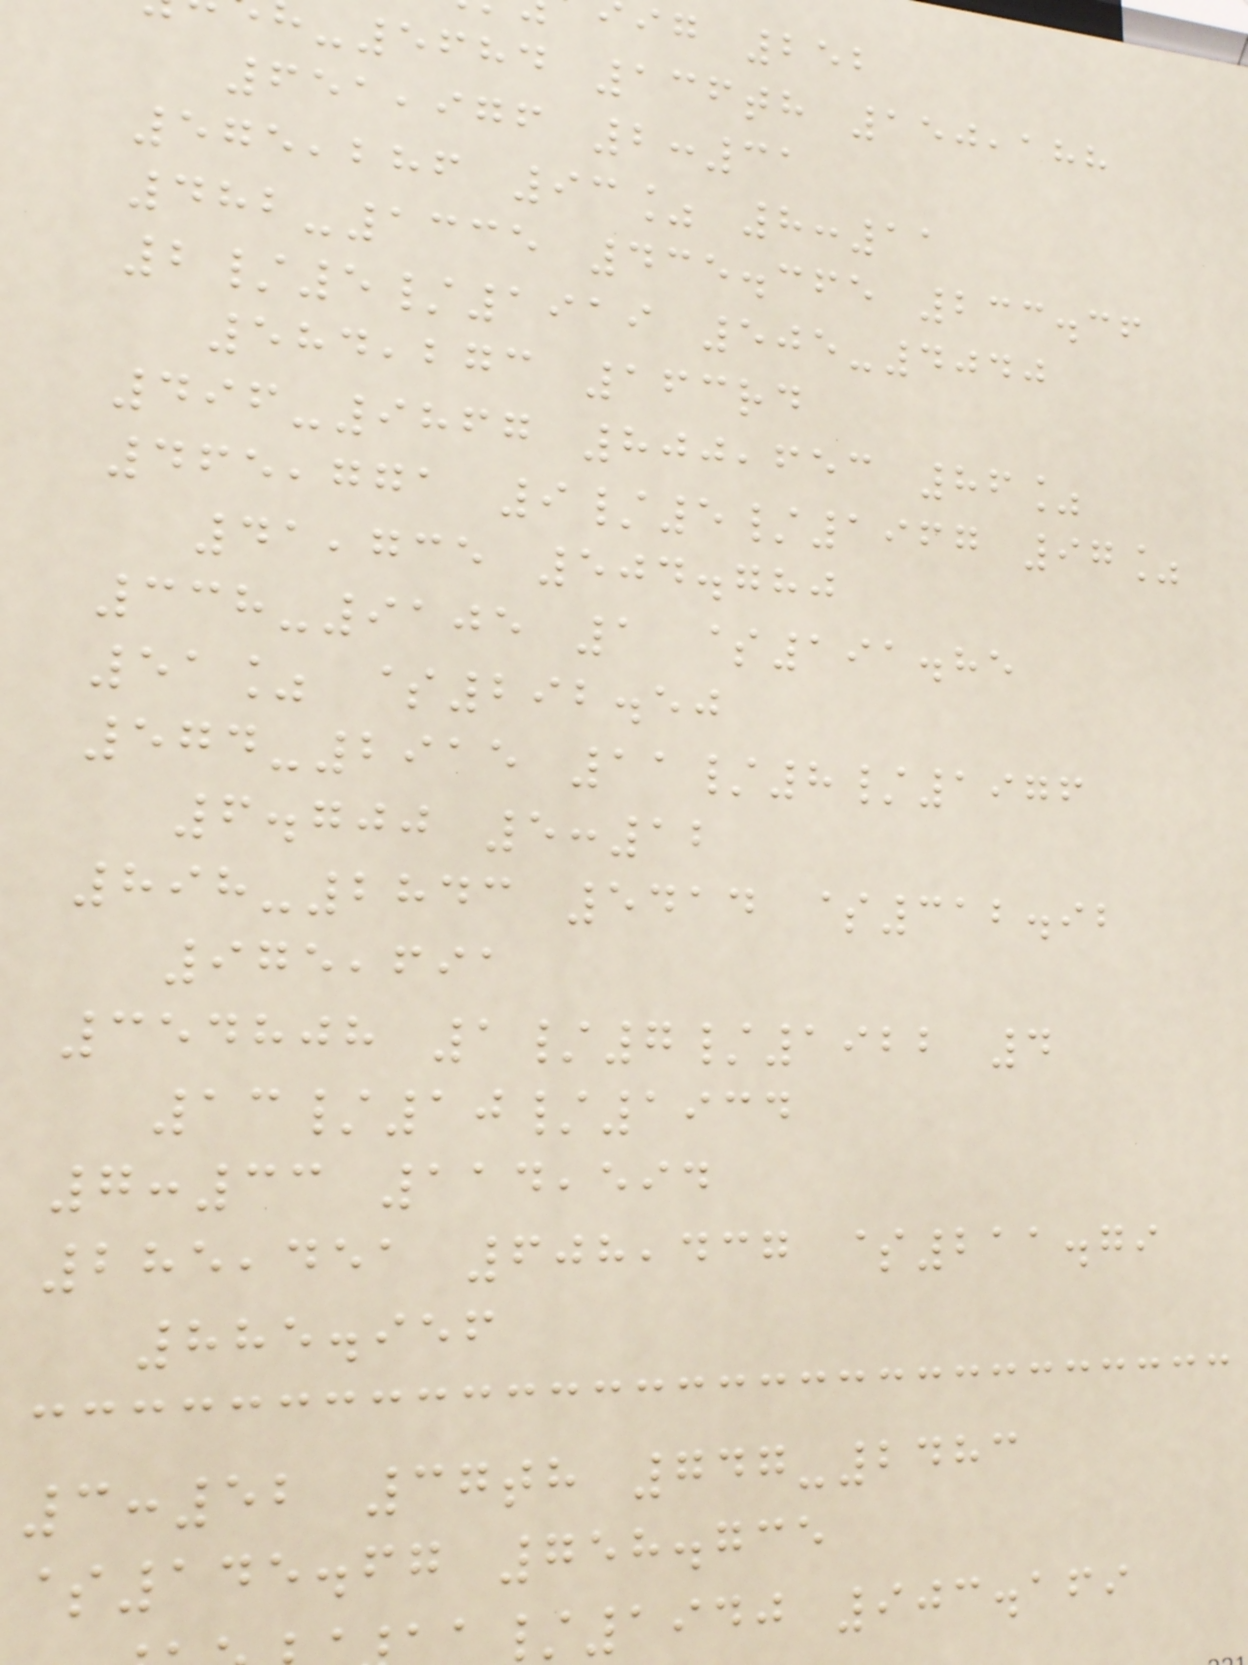ig 252
-5684 136th 150,188
651,976 2:31
575,286 93% 8:11
482-1335 435.365 233.36
2/5/1919 505-4040
584,273 163rd
496-9867 800,653 86%
465,771 9/5/1967 97%
41,735 504.780
338-9105 1 $191.85
51% $292.50
574-2915 11/8/1976
6.700 5:12
898-2843 5414 $312.92
975,691
354808 1/7/1922 4
13/10/1934
7:33 114,594
285,451 608,437 $211.79
885.956
3:52 37th 747-2483
$145.67 758.735
/1940 903.169
